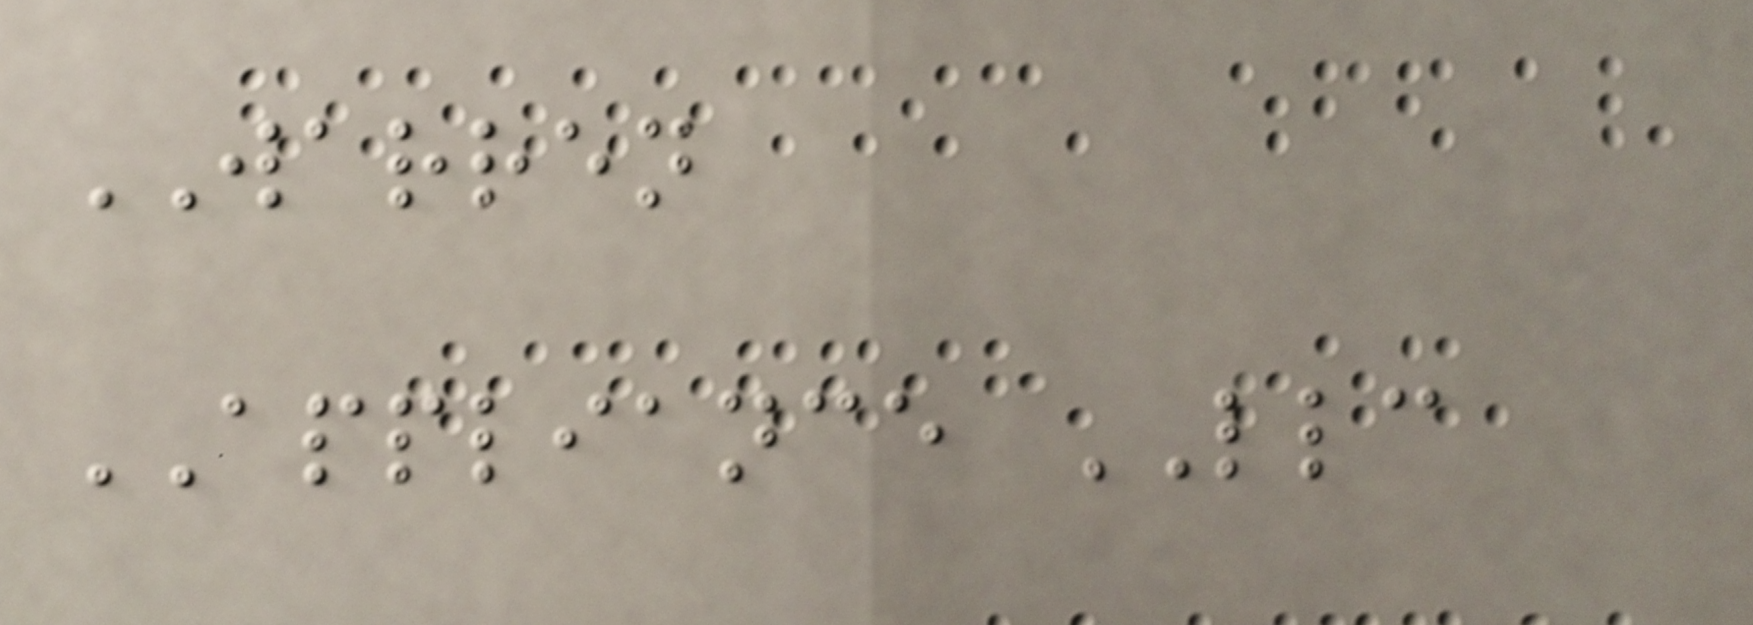WARREN
APPLIANCE LLC
